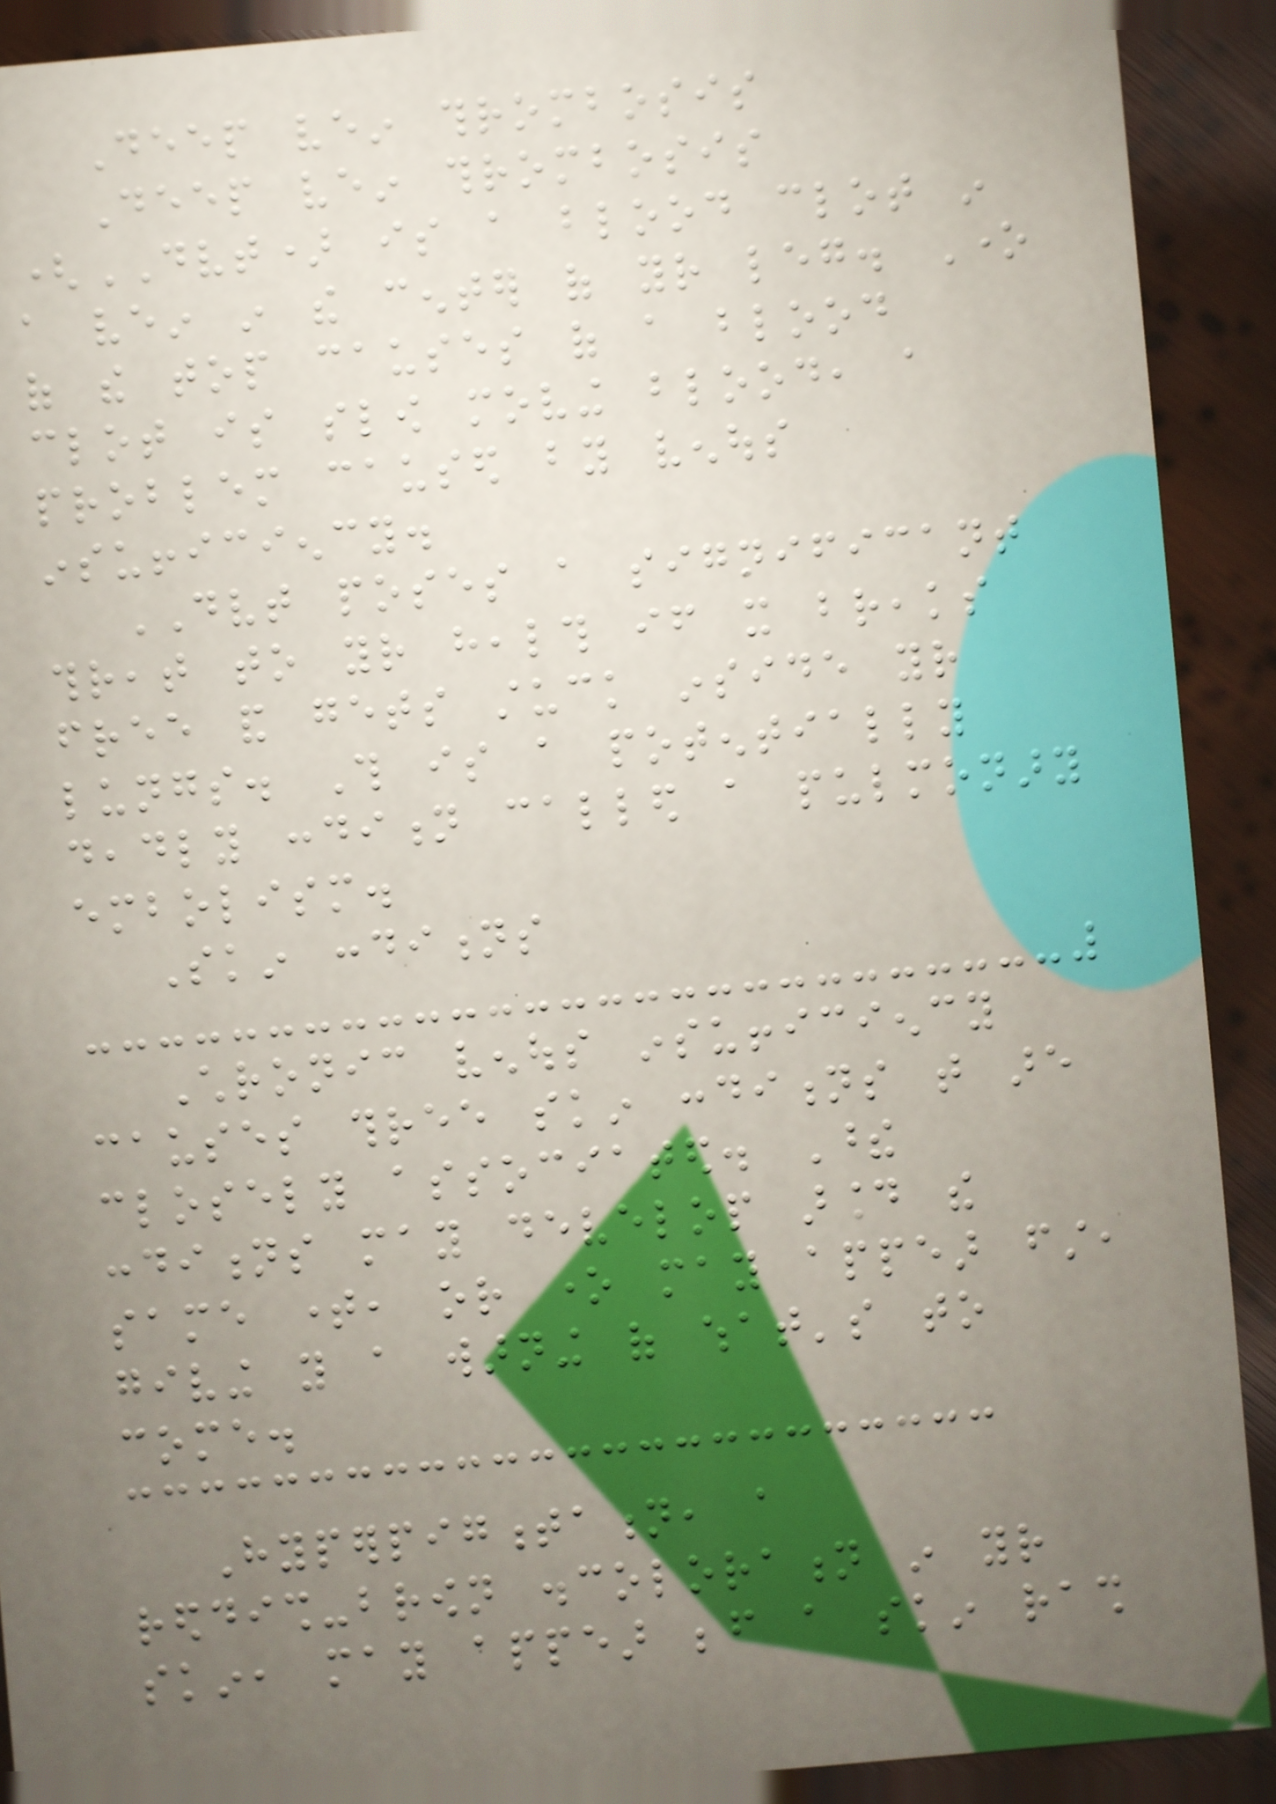Deep vein thrombosis
Deep vein thrombosis
(DVT) is a blood clot in
a vein in the center of your leg. One
of the top causes of a blood
clot is slow moving blood, a
problem caused by venous
insufficiency.
DVT poses a significant
threat to your health if it breaks
free and gets stuck inside your
lungs. This is a potentially
deadly condition called a pulmonary
embolism.
Skin conditions
Chronic venous insufficiency
causes three skin conditions that are
closely associated. These
conditions may develop around the
same time, or one may appear first,
giving you a warning of what's to
come.
Hyperpigmentation, a
reddish-brown discoloration in your
skin, may appear before a skin rash
